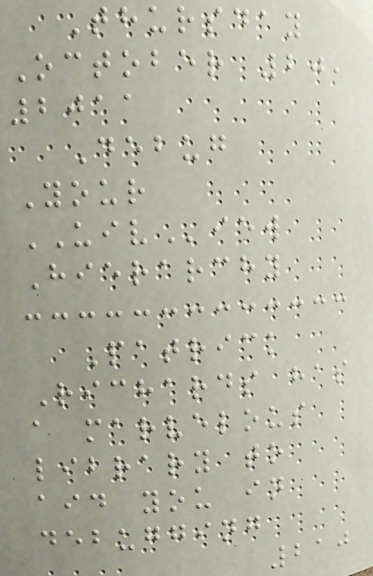Thursday
October 20,
2011
Debug
Your
UIView
Hierarchy
Patrick
Richards has
a marvelous
library to
aid you in
debugging
210
